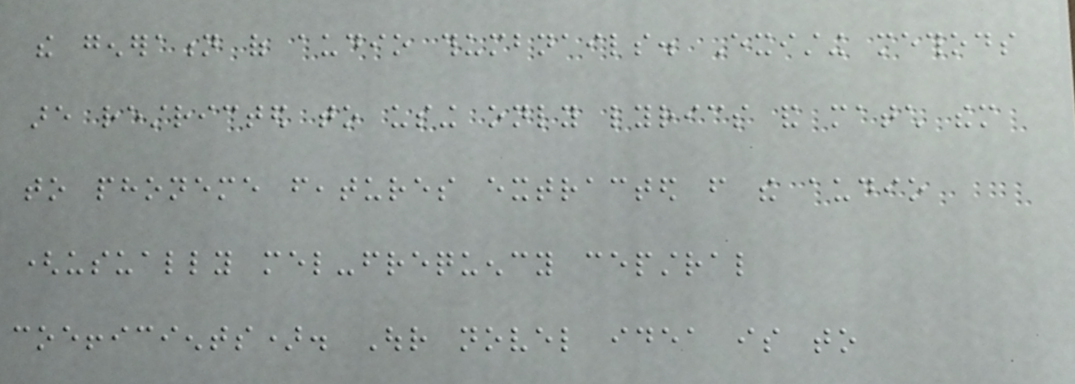the generation of audio thumbnails. Existing methods
are restricted to using only lyrics and match them
to phoneme features extracted from the audio
(usually mel-frequency cepstral
coefficients). Our novel idea is to
